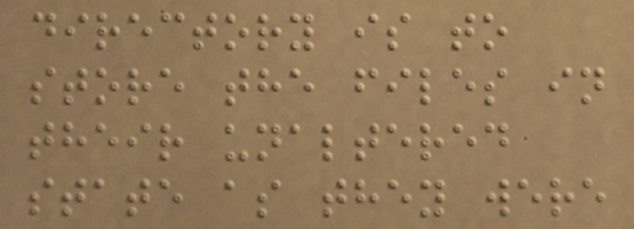directory is to
store the files in
their unaltered
state as they were
